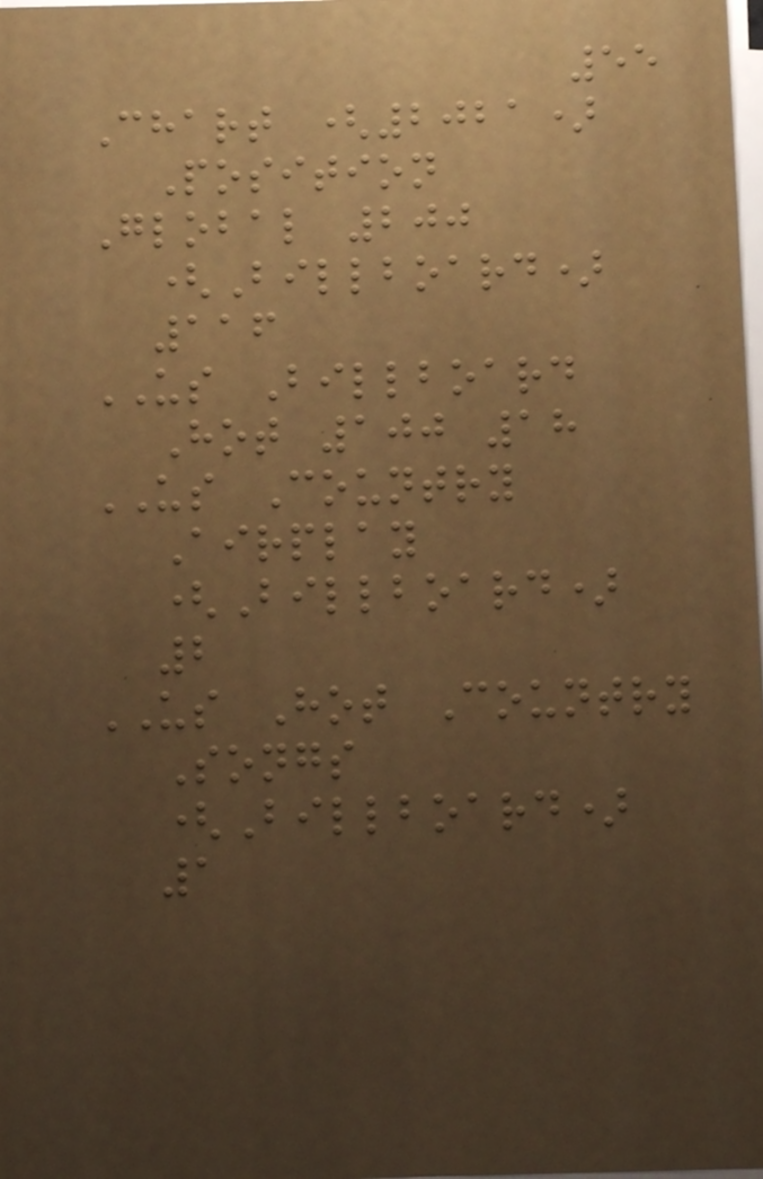55
Chart (2021)
Position
Global 200
(Billboard)
116
US Billboard
Hot 100 18
US Country
Airplay
(Billboard)
2
US Hot Country
Songs
(Billboard)
1
